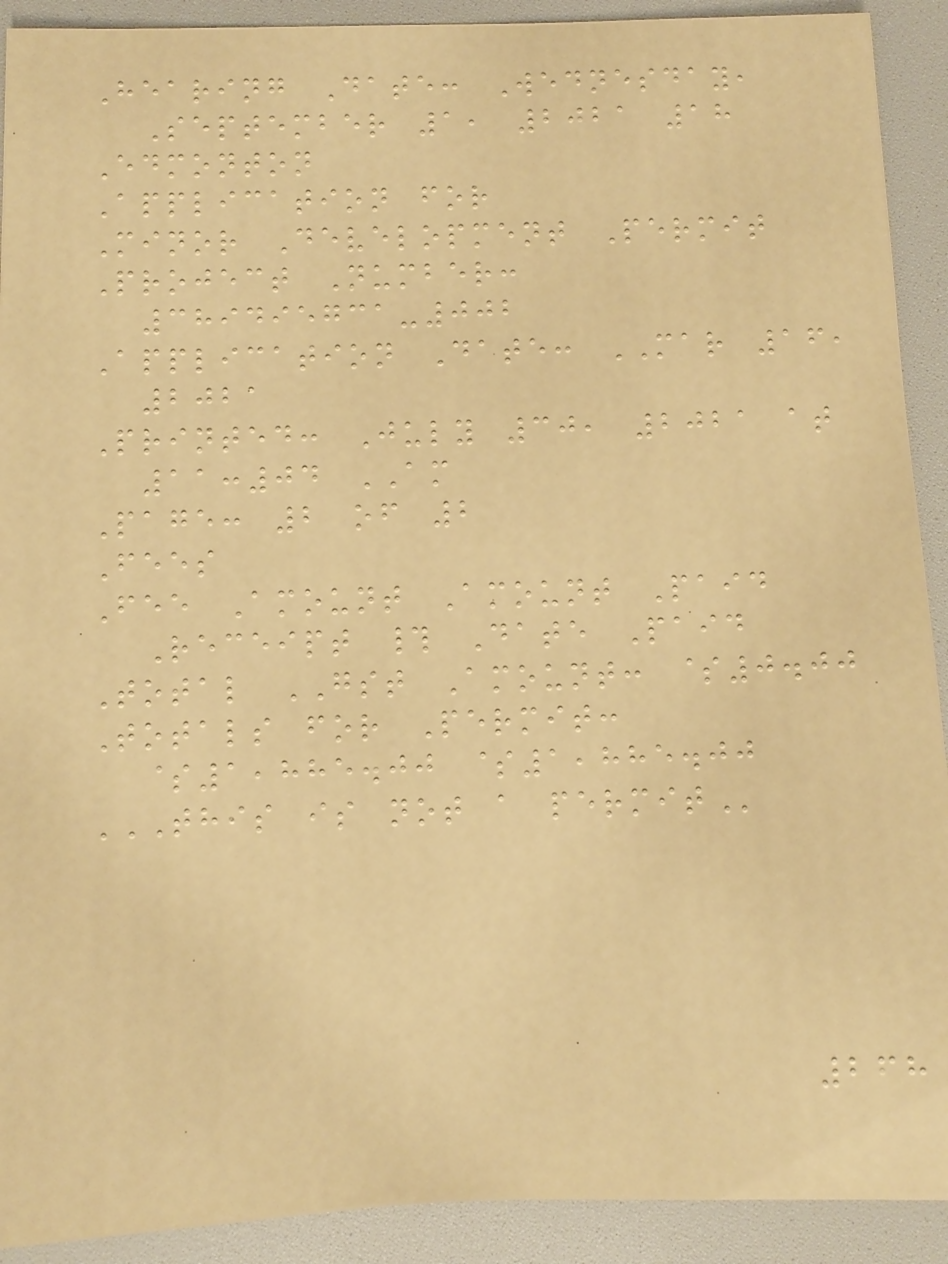Hearing Date: Wednesday,
September 1, 2021 18
Edmonton
Application for
Minor Development Permit
Project Number:
389495731-002
Application Date: MAR 16,
2021
Printed: July 30, 2021 at
11:04 AM
Page: 2 of 2
Fees
Fee Amount Amount Paid
Receipt # Date Paid
Total GST Amount: $0.00
Totals for Permit:
$1,885.00 $1,885.00
THIS IS NOT A PERMIT
268
